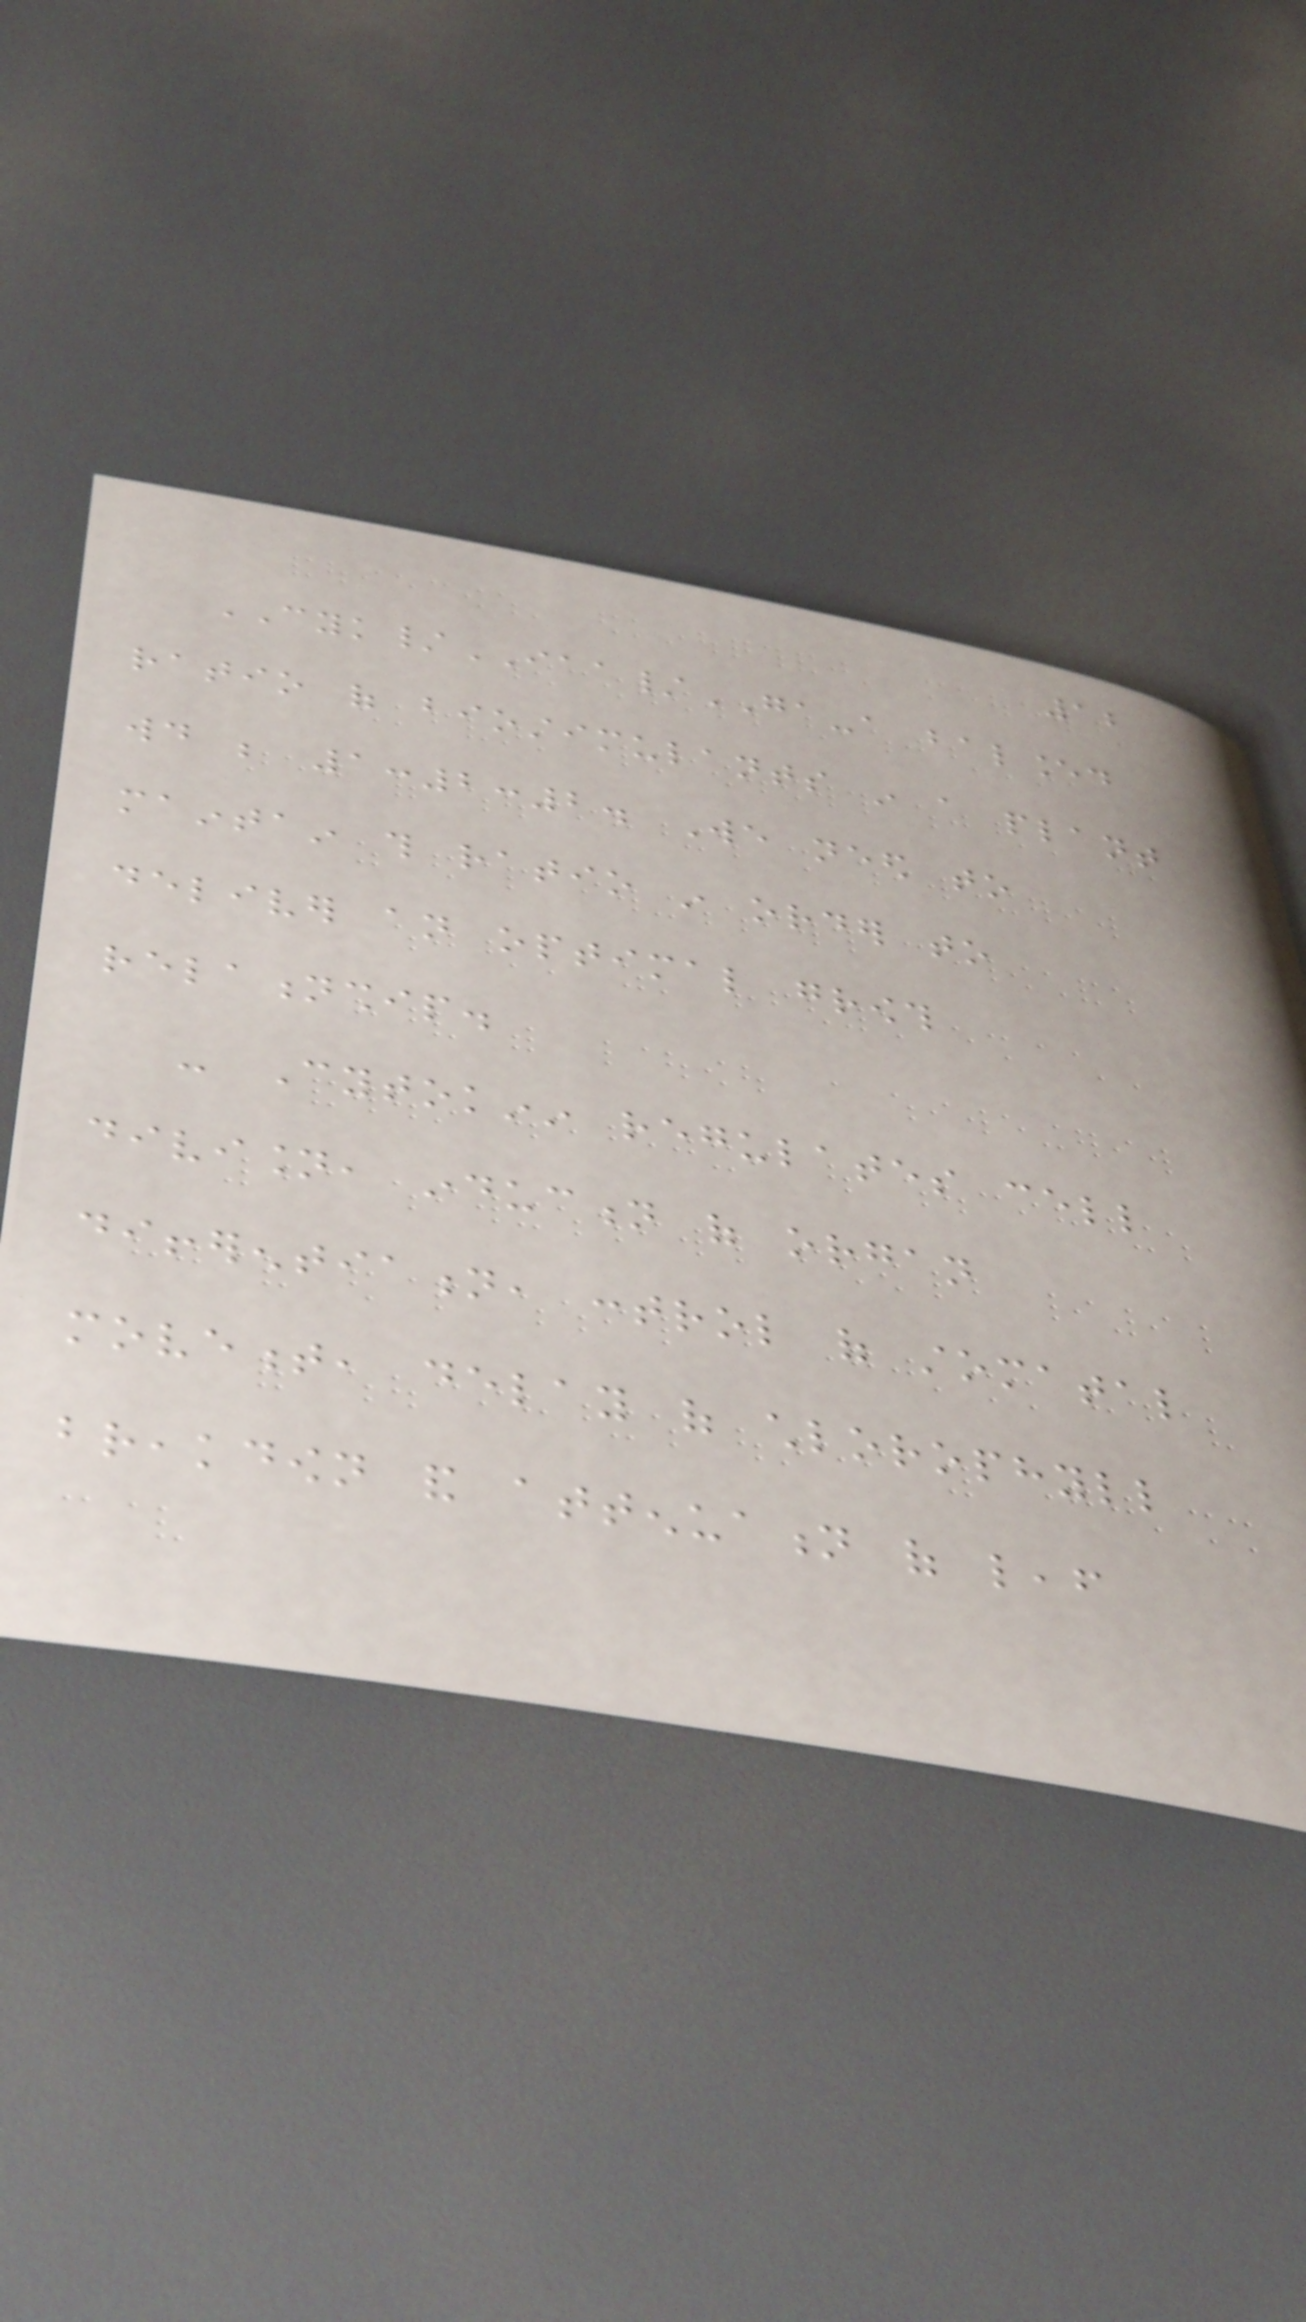12
CYK/IAA/GA-a balanced
ratio of biostimulants in a plant
would be 1:2:2. We need to
maintain this ratio in order to
deliver an optimal growth
relationship.
- Cytokinin regulates cell
division, induction of organ
differentiation, control of stomatal
movement, delay of chlorophyll
breakdown and attenuation of leaf
